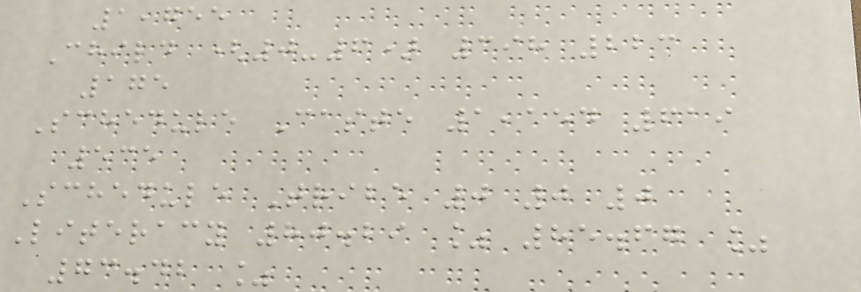1,755
Child (0-6) 398 223
175
Schedule Caste 1,154 619
535
Schedule Tribe 0 0 0
Literacy 80.29 % 85.67 %
73.42 %
